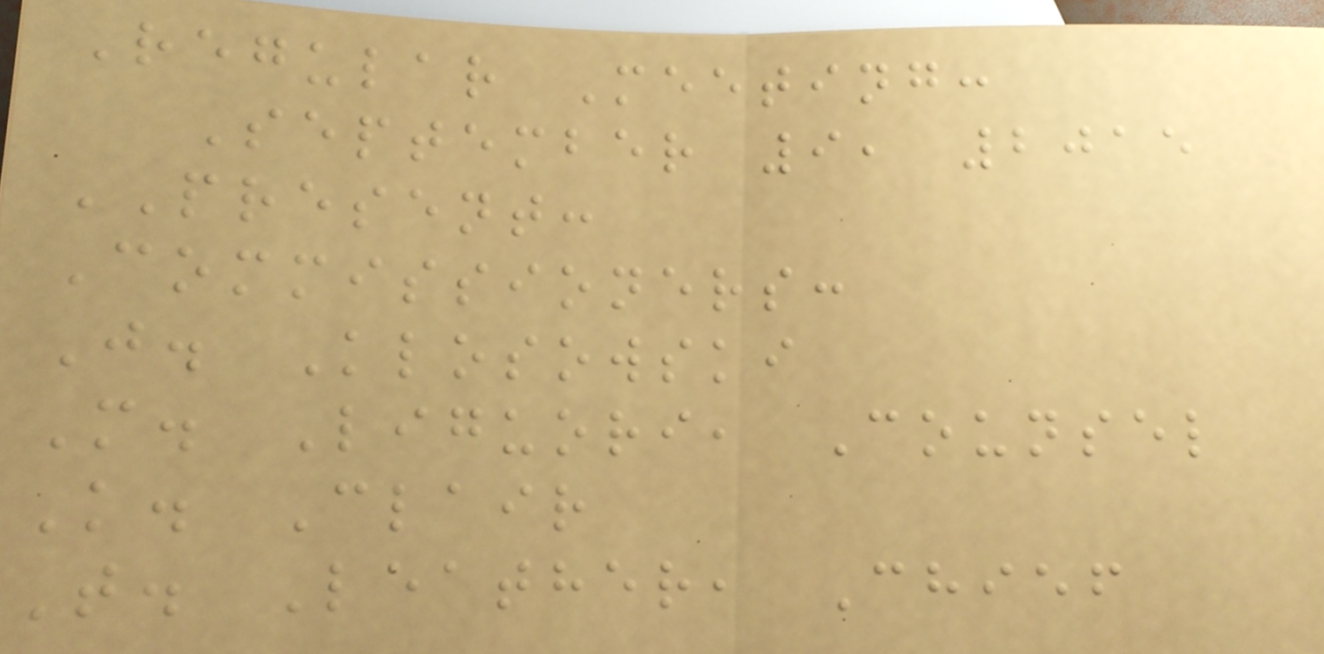Regular Meeting:
September 9, 2015
PRESENT:
Commissioners:
J. Klosowski
M. Liguori, Counsel
K. Clair
T. Leather, Chief
